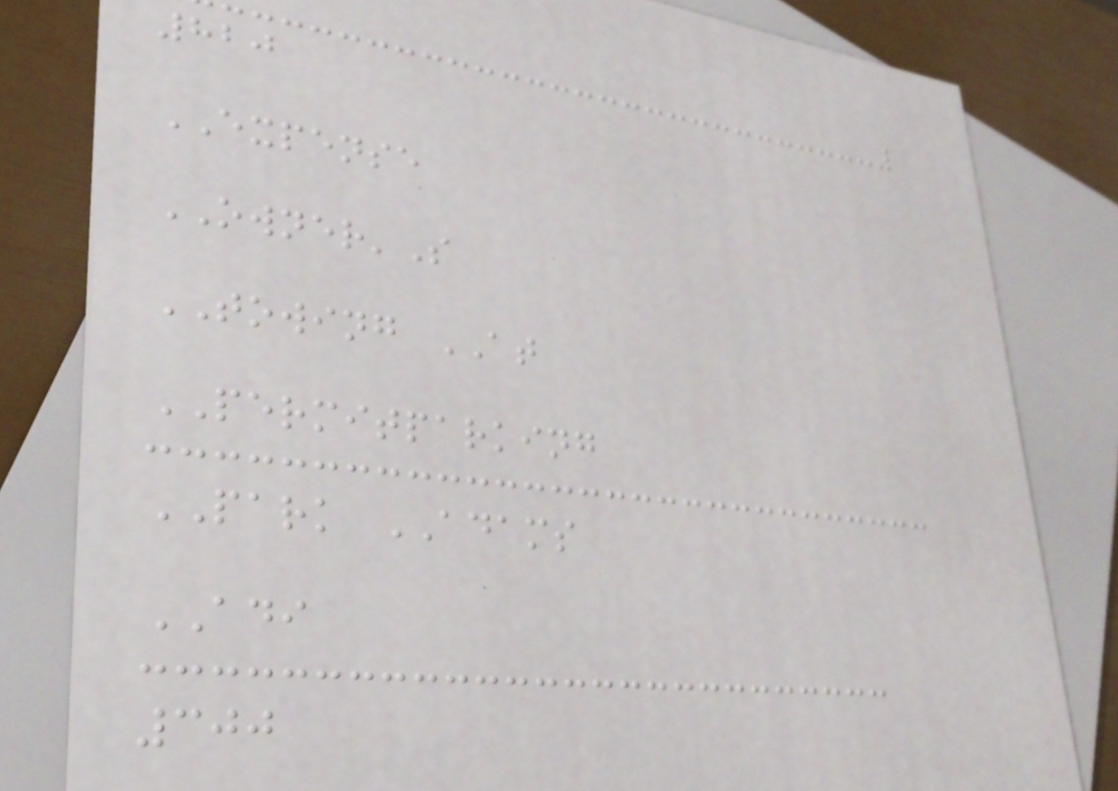820
EXPENSE
OWNER'S
TOWING AT
PERMITPARKING
PARK ADAMS
ADI
300
